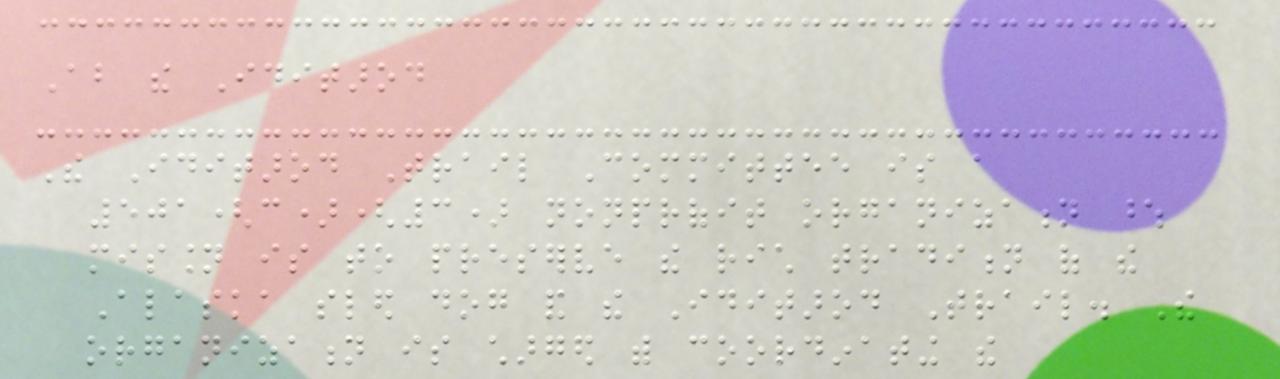About the Iditarod
The Iditarod Trail Committee is a
501(c)(3) nonprofit organization whose
mission is to preserve the rich tradition of the
Alaska sled dog and the Iditarod Trail. The
organization is charged with coordinating the
